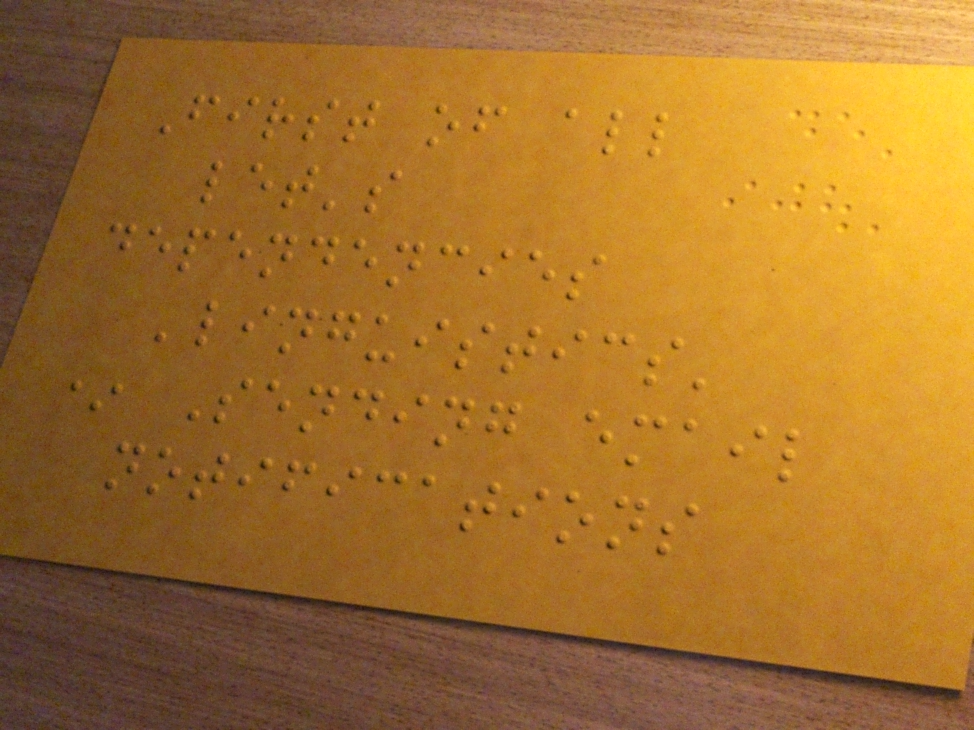First of all
let's
dependencies
'linguistics'
* Sending email
notifications
